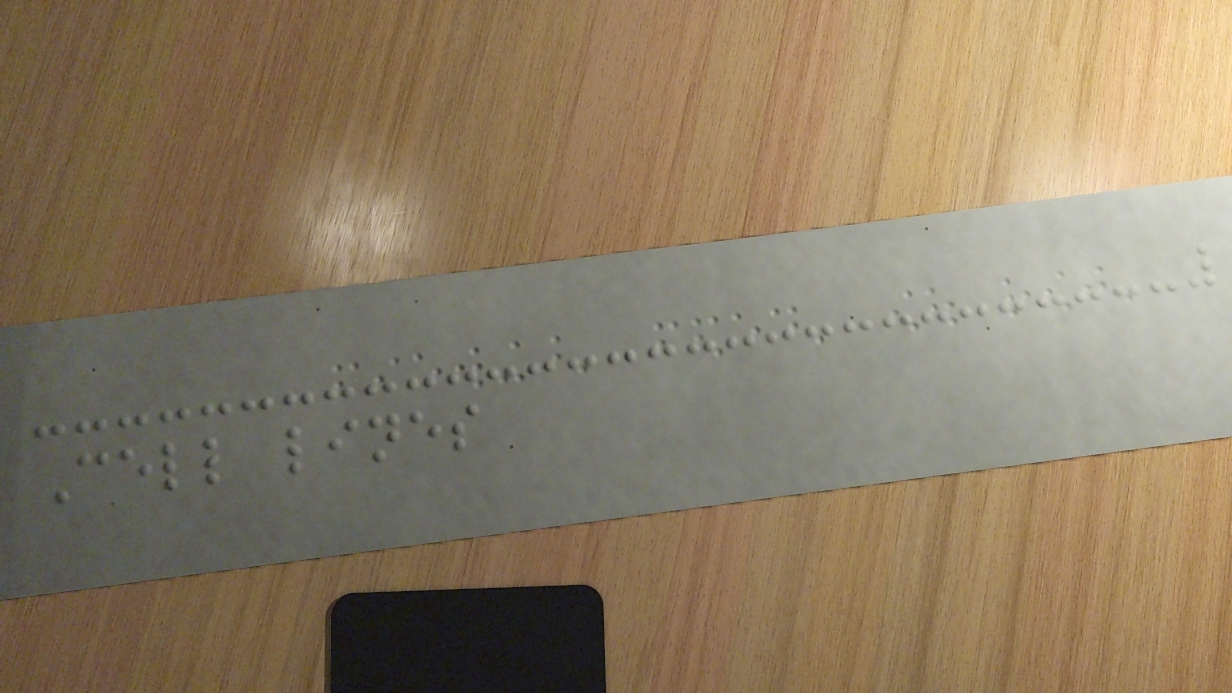Cell lines
